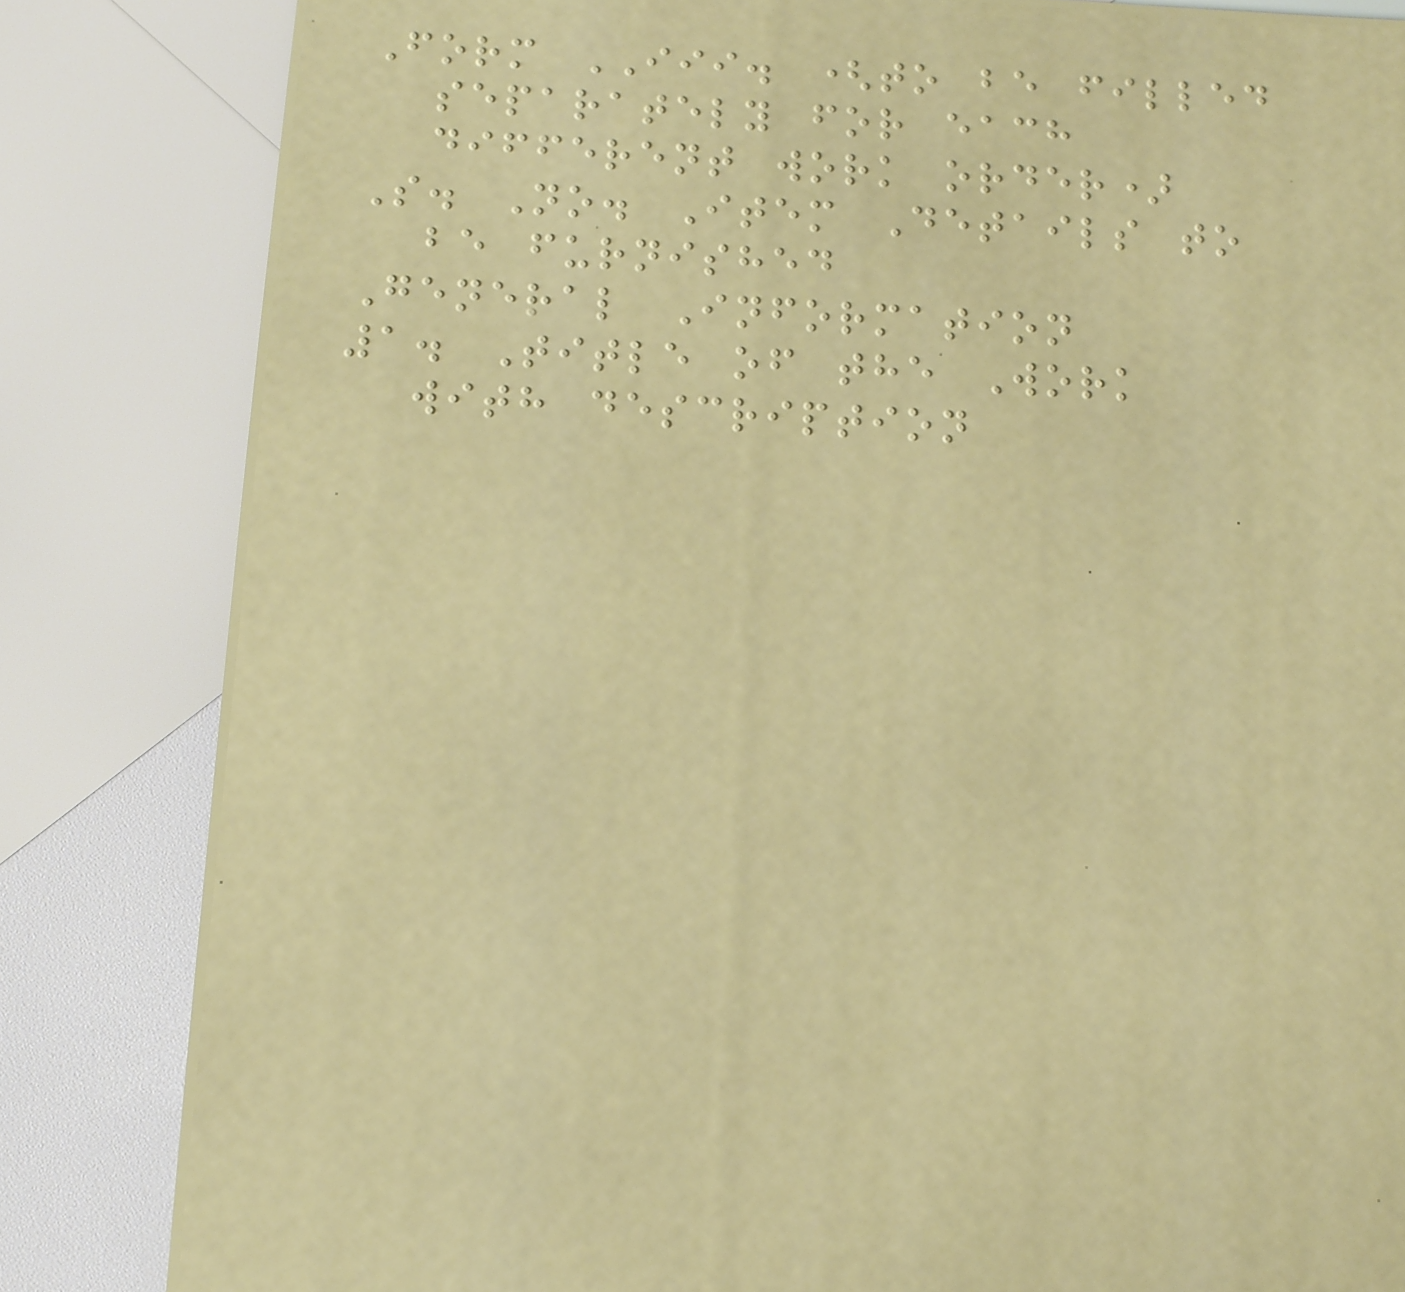Form III. (to be filled
separately for each
different work order)
S. No. Item Details to
be furnished
General Information
1. Title of the Work
with description
